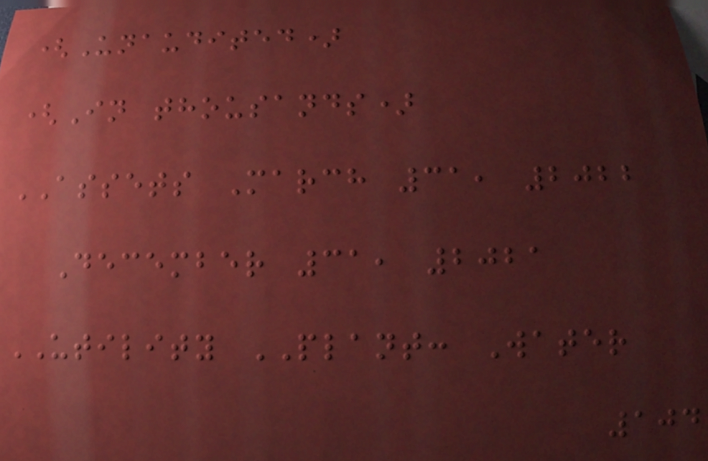(Unaudited)
(In thousands)
ASSETS March 31, 2022
December 31, 2021
UTILITY PLANT: Water
104
